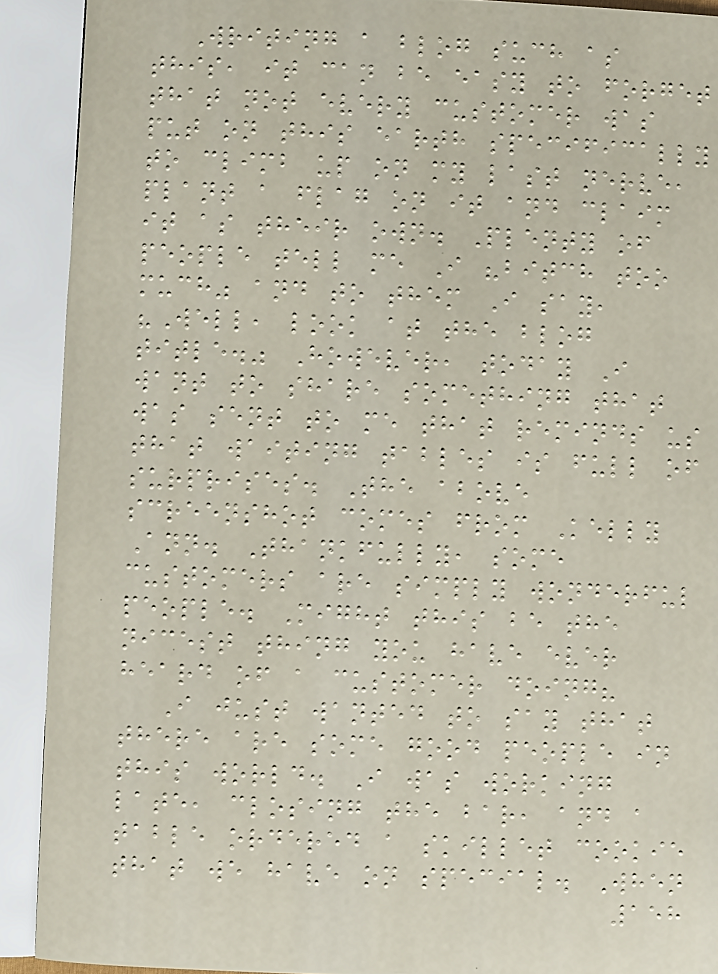Writing a blog such as
this, it can be easy to forget
that not every customer was
put on this earth specifically
to climb up on my last nerve,
plant a flag on it and claim
it as their own. Plenty of
people tell me I "bitch too
much" and to them I say,
"Well, look at the blog
title." However, today I
want to share something that
was sent to me that reminds us
that waiting tables is full of
surprises. The above
screenshot comes from Kelly
Ann. Thankfully, some
customers are simply wonderful
people. Might this be the
nicest thing you have ever
heard of a customer doing?
I just wanted to say that
there are some good people in
this world. I was working
late, closing the bar, and a
table ordered a skillet cookie
that we have on special. When
158
